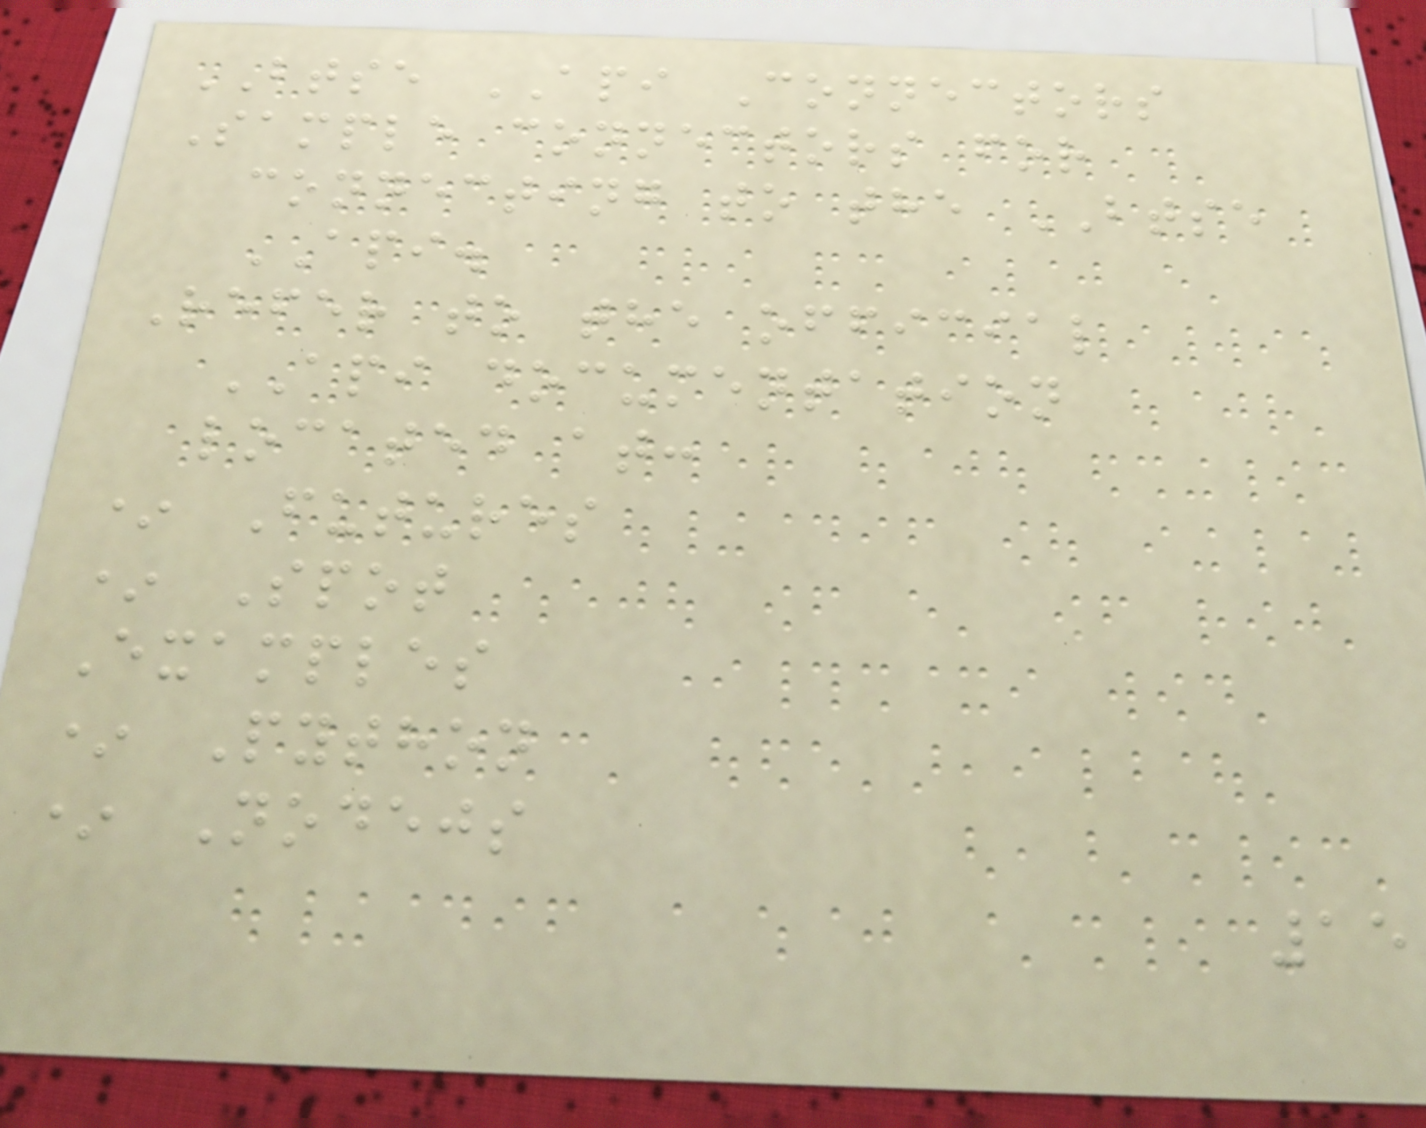BTSE API Connectors
Sample connectors for
connecting to the BTSE
API.
Refer to the official
API documentation
located at:
* Futures
* Spot
Examples
* Python
* Nodejs
15
